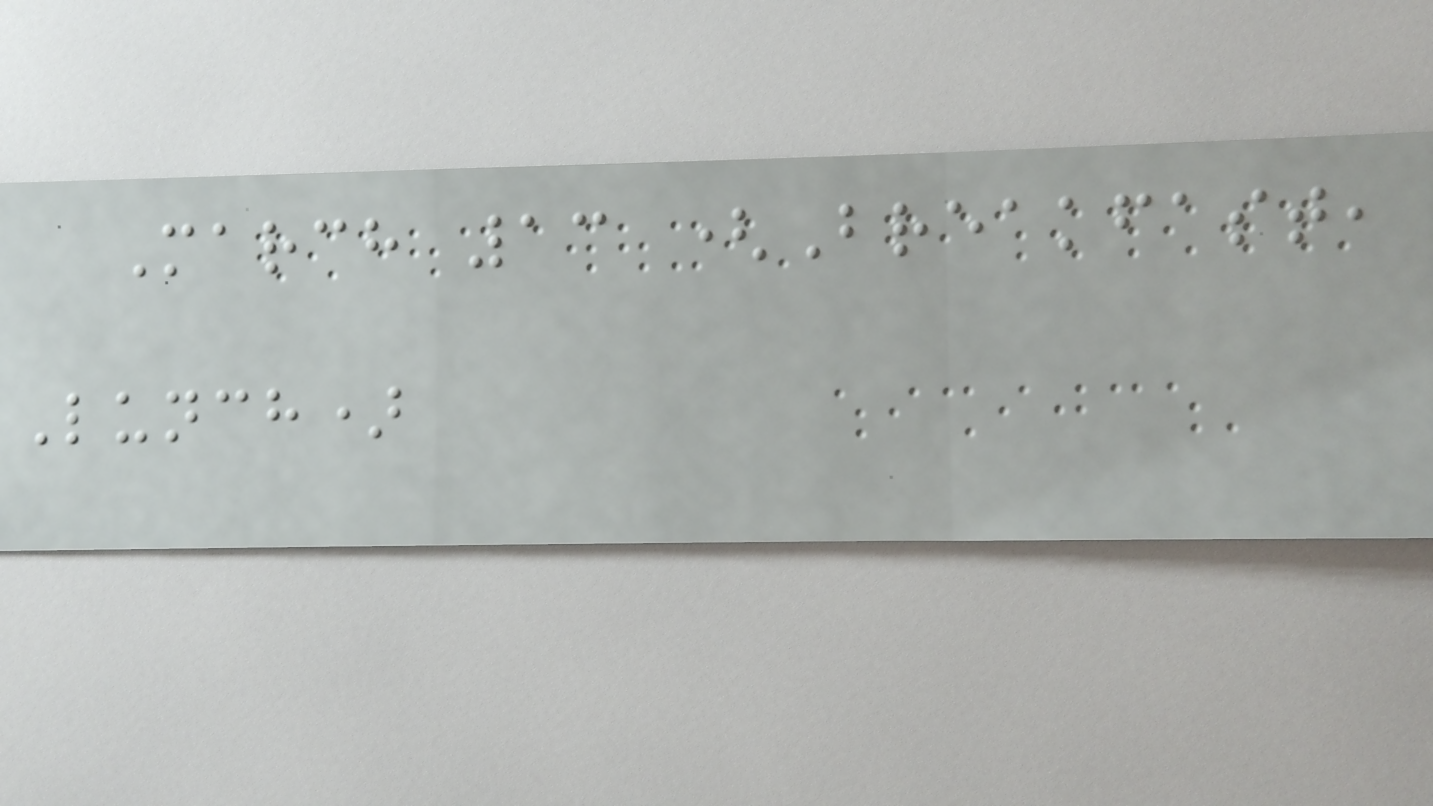March 13 (Breakfast,
Lunch)
